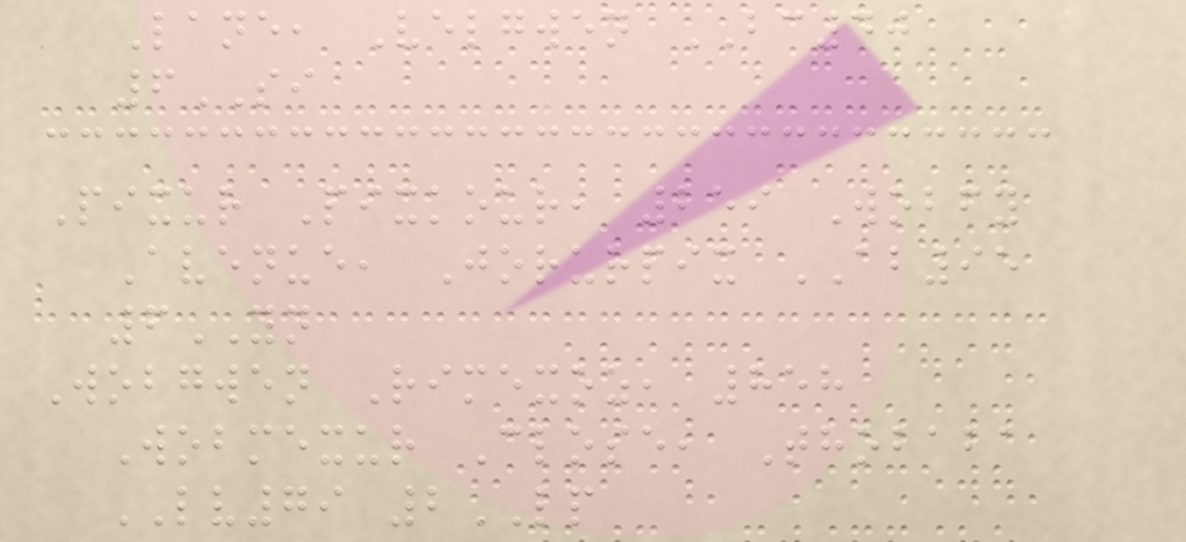Lane, Velgwen BC40
6SI
Pixur Pixkour, 259 Wobfy
Avenue, Jorurpix AB95
6YN
Wobgwen Rimexoz, 858
Wobmexur Close, Thobaba
LV79 2LP
